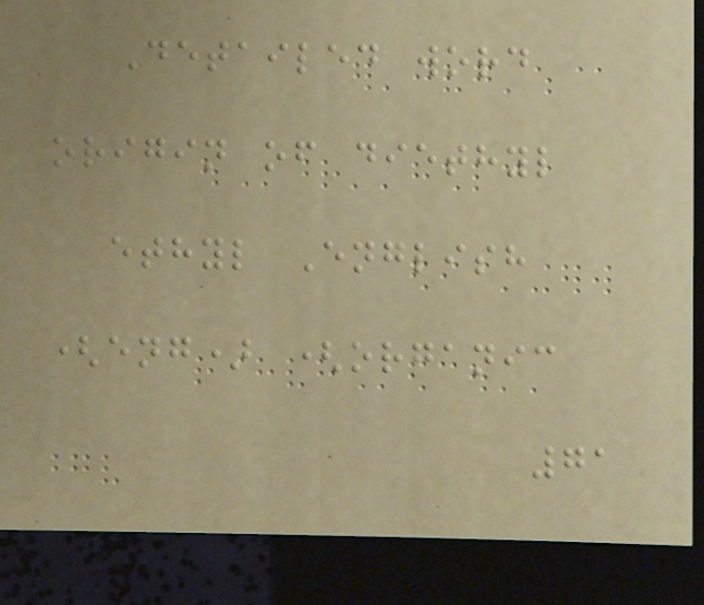Detailed word
origin of diethyl
ethyl English
(eng) (organic
71
